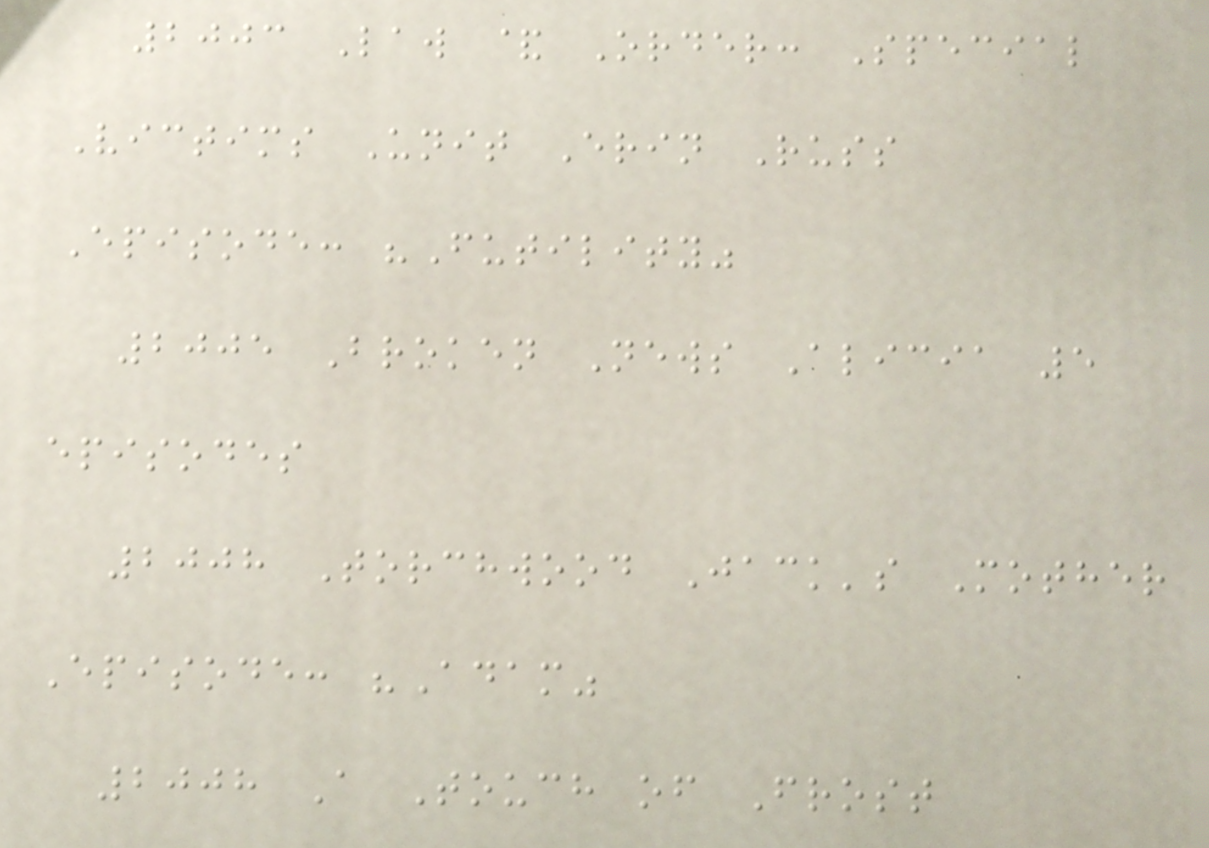2003 Law & Order: Special
Victims Unit Erin Russ
Episode: "Futility"
2005 Broken News Alicia 5
episodes
2008 Torchwood Jack's Mother
Episode: "Adam"
2008 A Touch of Frost
